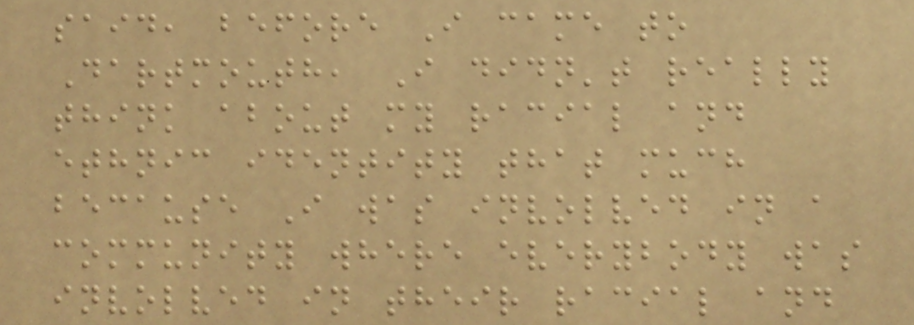said, before I came to
Dartmouth, I didn't really
think about my racial and
ethnic identity that much
because I was involved in a
community where everybody was
involved in their racial and
